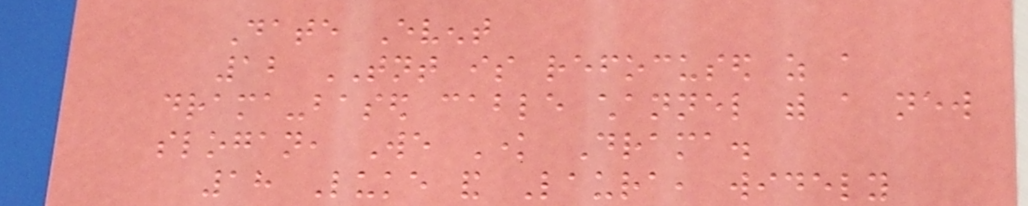Date Event
12 TNT is refocused as a
drama-based cable channel with a new
slogan, We Know Drama.
18 Luke and Laura, widely
